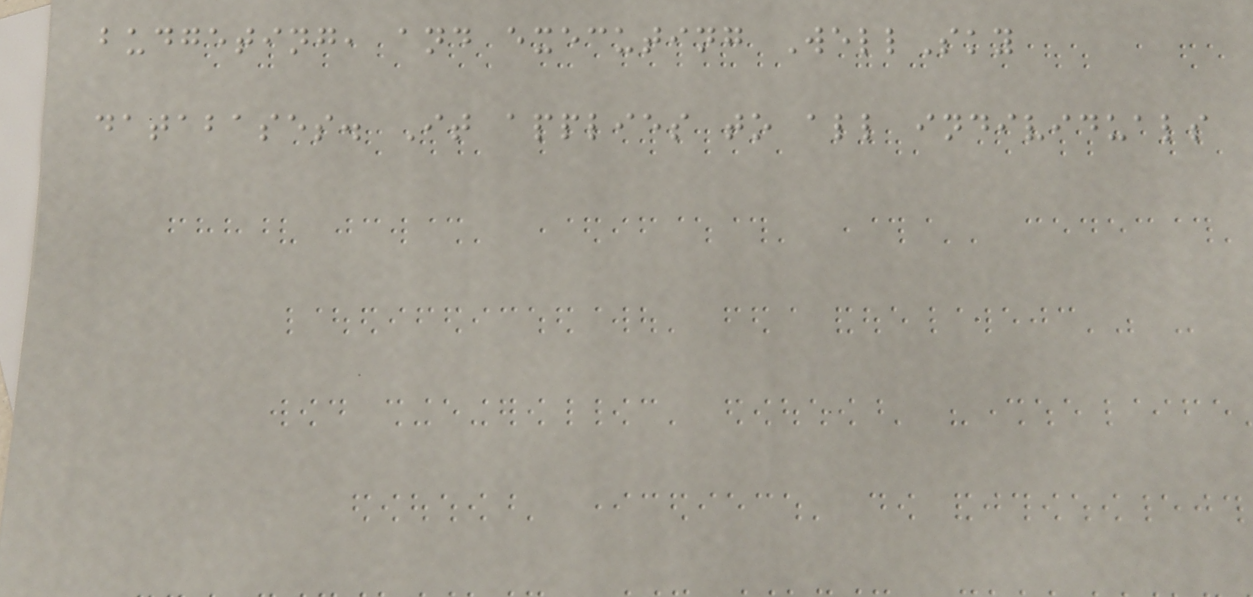budgeting, and executing WellSky
databases. It applies to all individuals
